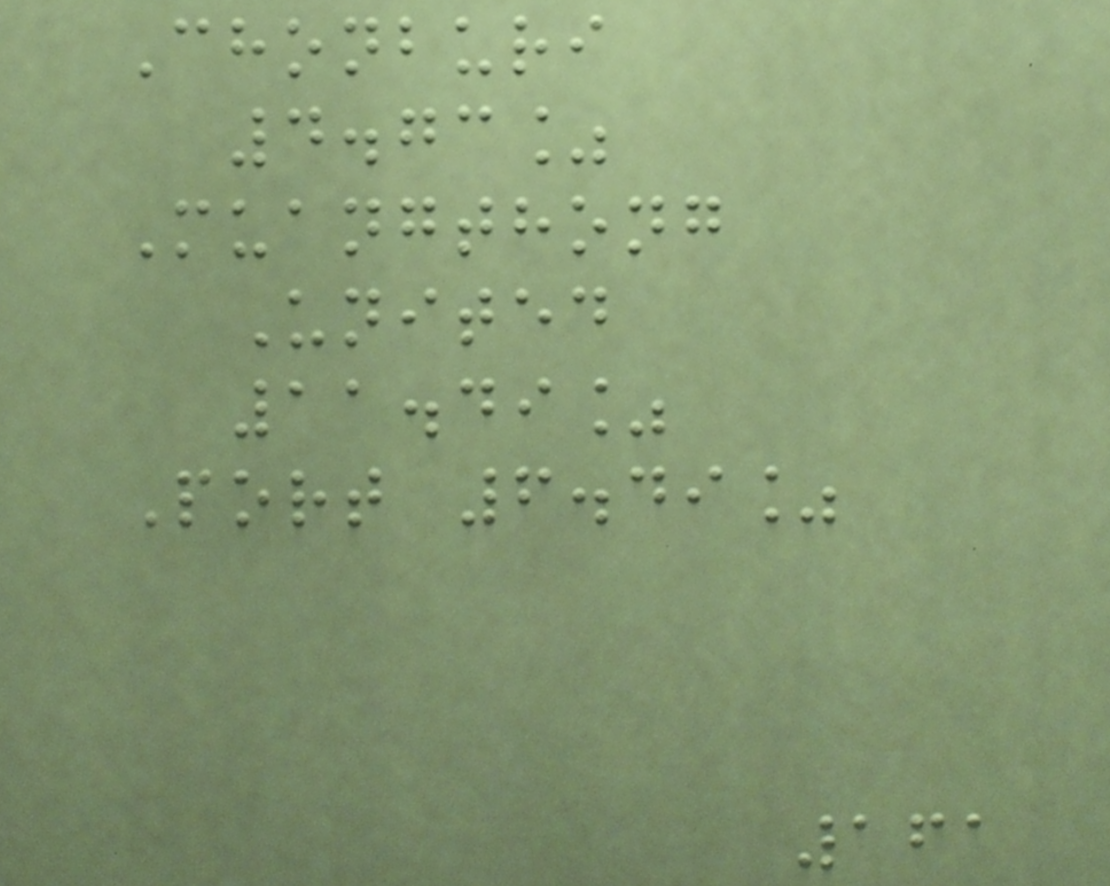Chonburi
4.73%
Muangthong
United
11.49%
Port 6.49%
161
